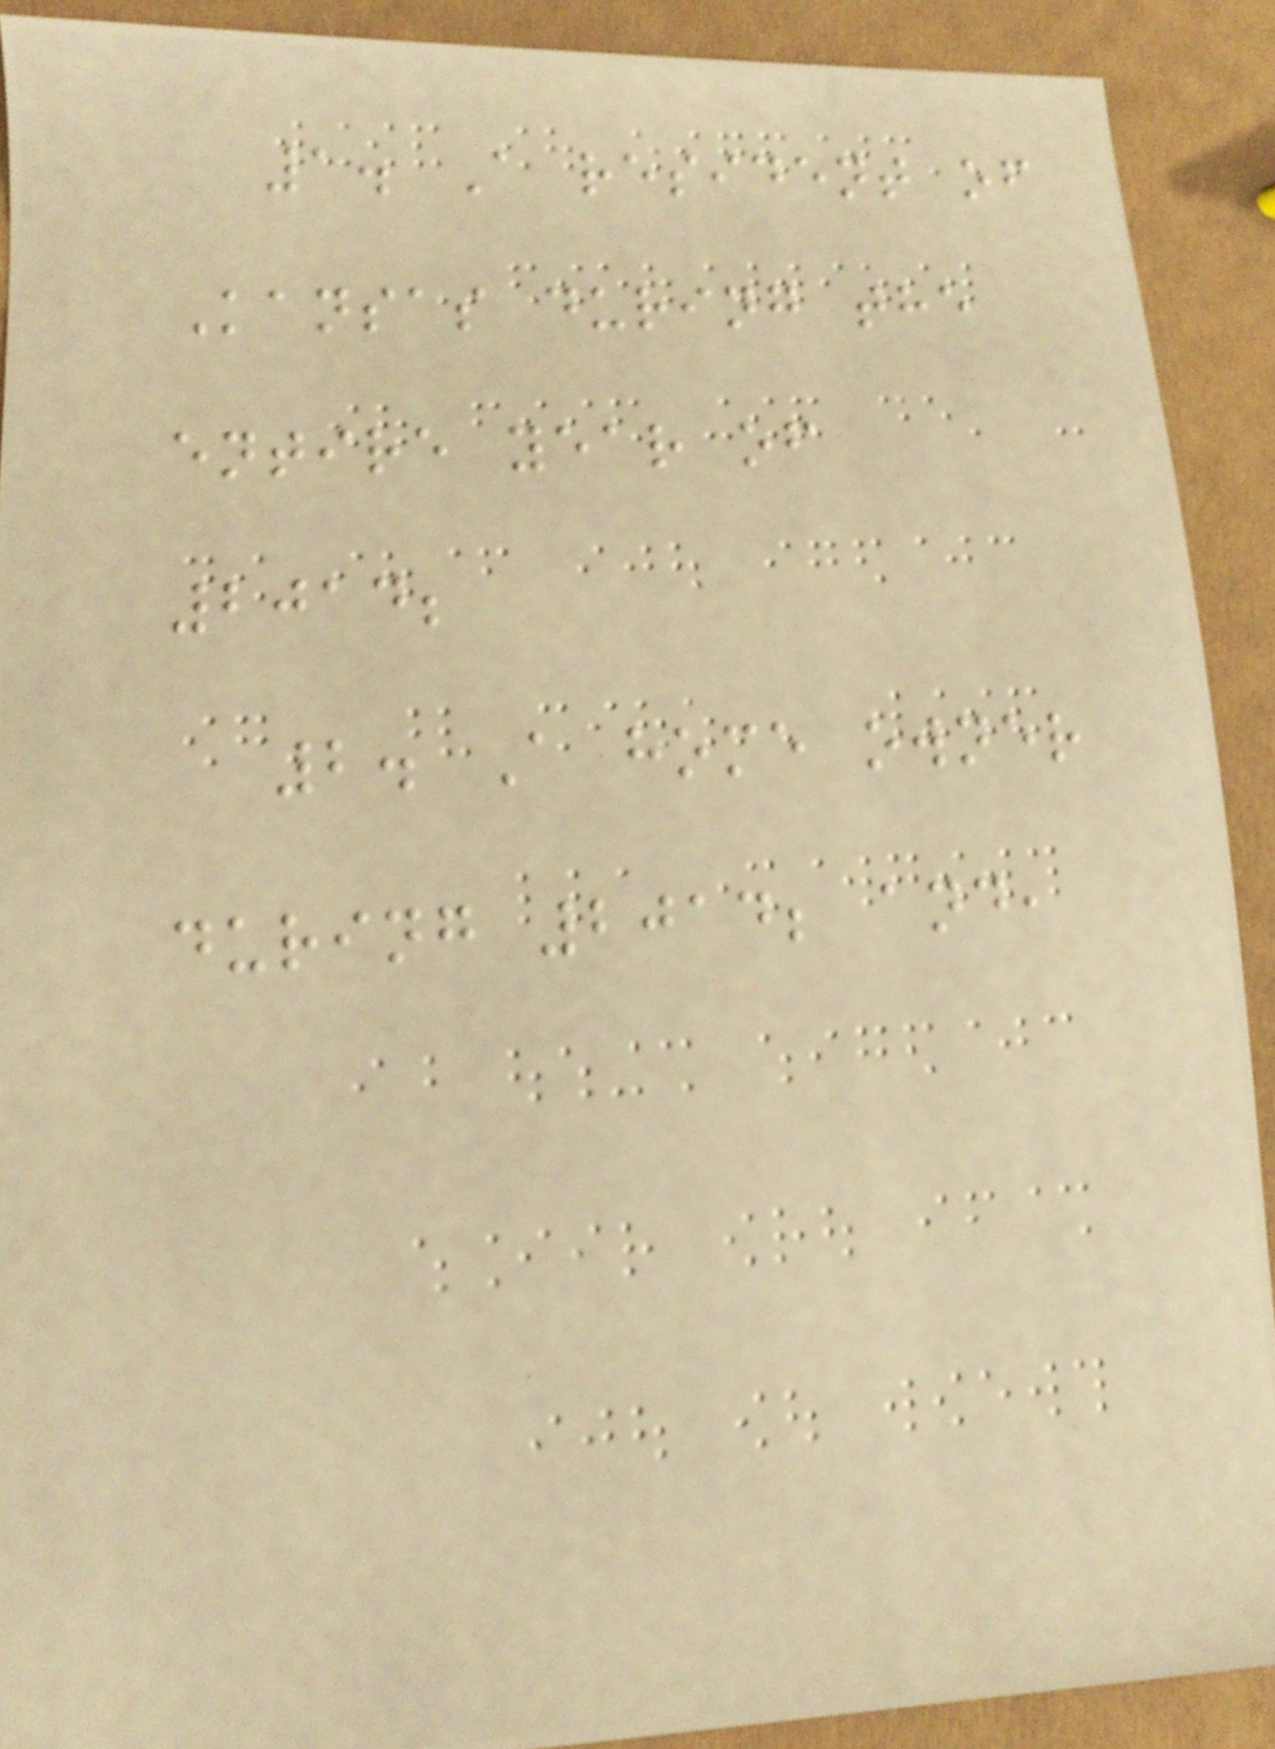1. A resident of
Kansas during the
entire year of
2014;
2. A home owner
during 2014; and,
